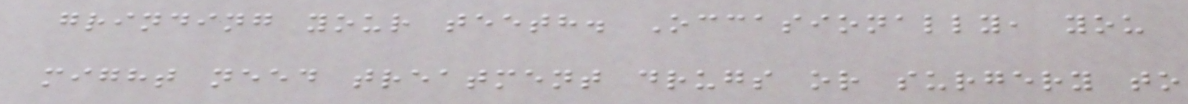grinding your teeth. Occasionally, you
might need treatment drugs or surgery to
